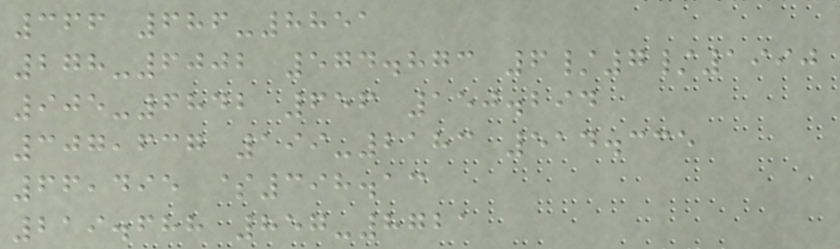366 686-8851
278-6002 574.873 6/7/1990
905-6842 656 150.294
307,637 199-2183 514.335
66,495 $398.13
219.688 857-8721
